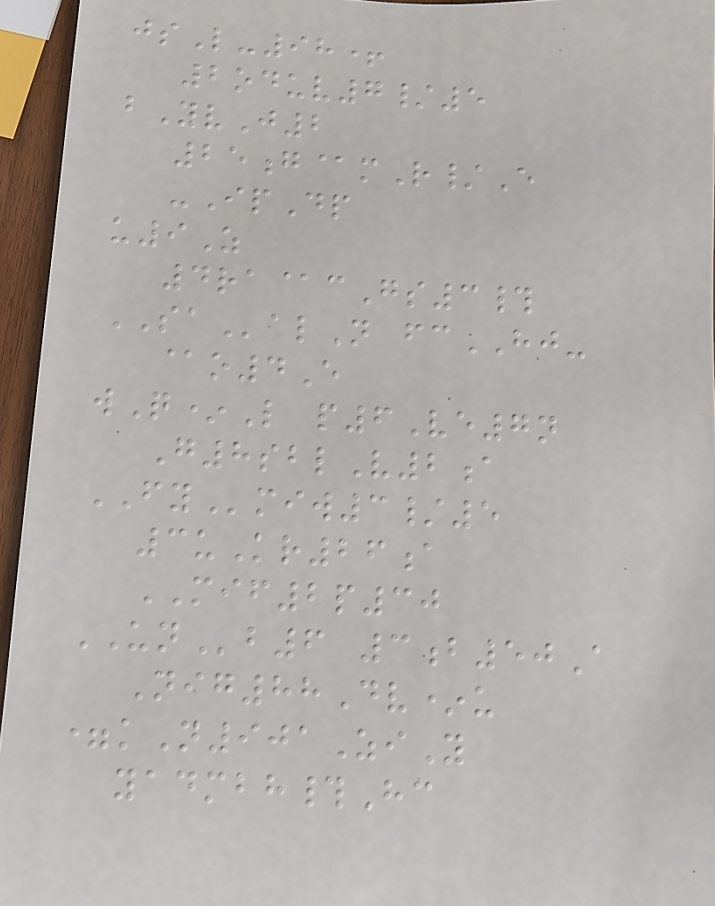jsL-98+
2oduv7/5
bYvJ2
25g@mR/E
-IpDp
u9Z
4ra@cGs3#
SAalN fcHJ-
@o4E
wQ*L p6Ve7n
G8sblV2a
FYmiw3/5
3uKr26a
MIF2p30
UNb6 3b50A
Nig88Dv*u
=kN901ZiY
yadmbh#Hc
